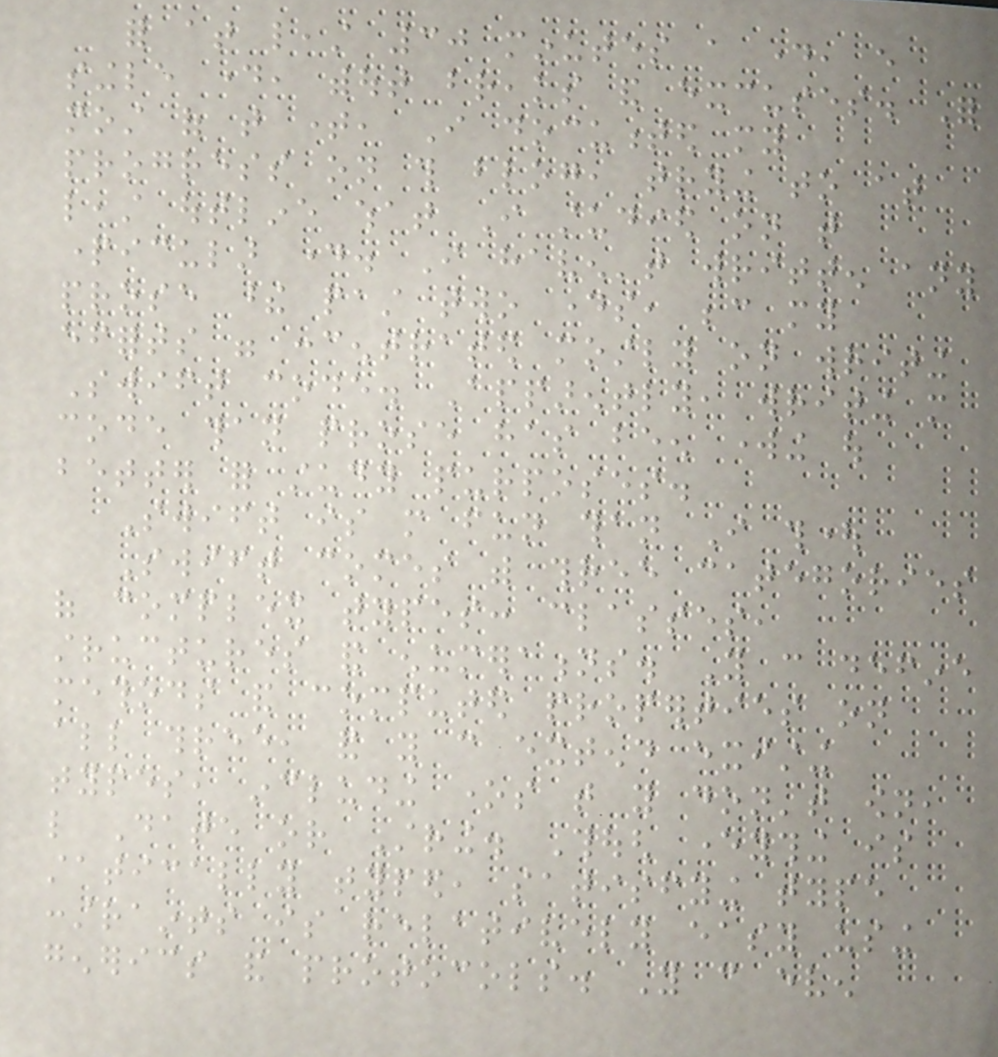for at least 30 minutes a day, every
single day, without breaks and excuses. For
most of that time, I documented my
progress on this blog, trying to at
least outline what I studied on that
particular day. I haven't written any
prose these past two days, because my
efforts were concentrated mostly on writing
Swift code. Apparently, writing more
code than prose has been working out
better for study purposes.
Swift is more fun than I thought
Swift comes with three categories
of complex types: classes,
structures and enumerations. You can define
methods and computed properties on
all three, and you can extend existing
types, including ones that you don't own,
like Date or String. Though everything is
statically typed, satisfying type
constraints is relatively easy using
generics and protocols. You can even
